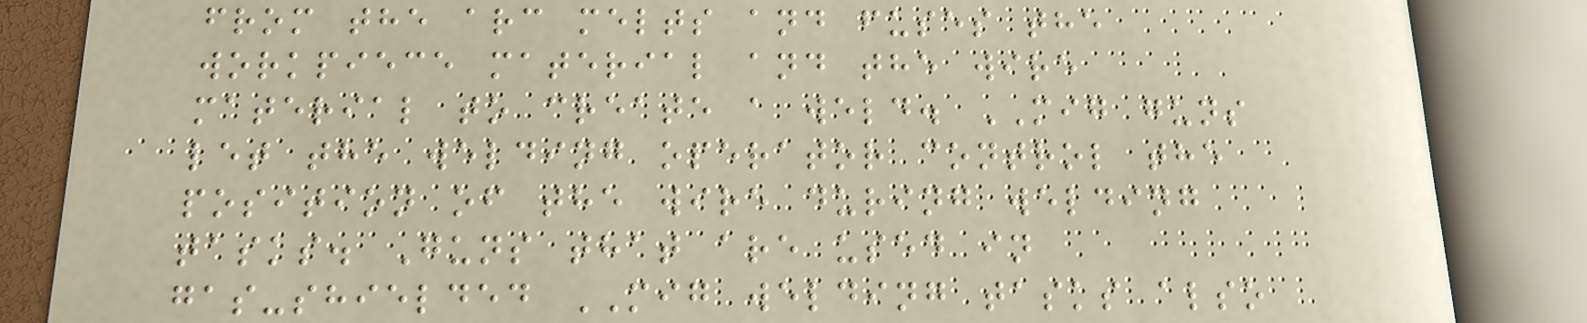from the arc melts and fuses the
workpiece material and the wire
material to create a weld. MIG guns
let the welding operator control the
position of the wire during welding
tasks. Guns that are used in
gas-shielded MIG welding tasks also
